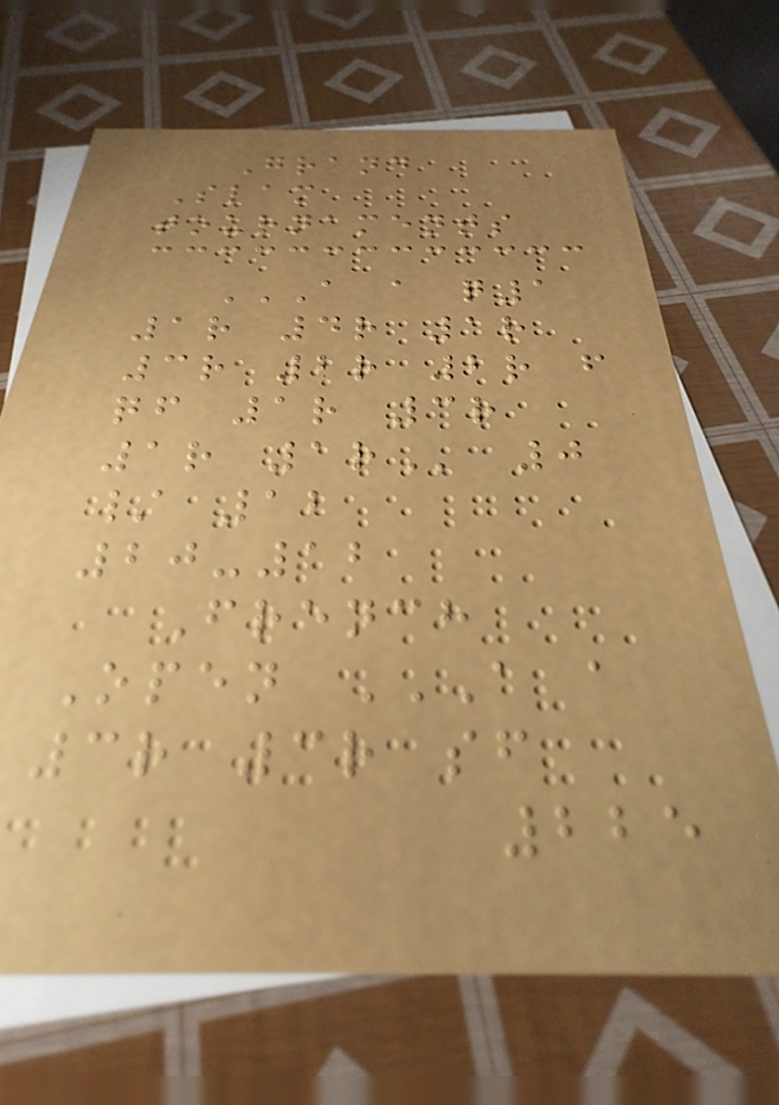Grand
Slam
tournaments
A A Q1
1R 4R 1R
3R 2R 2R F
QF 1R 3R
1R 1R 0
/ 12
20-12
French
Open A A
3R 3R SF
225
